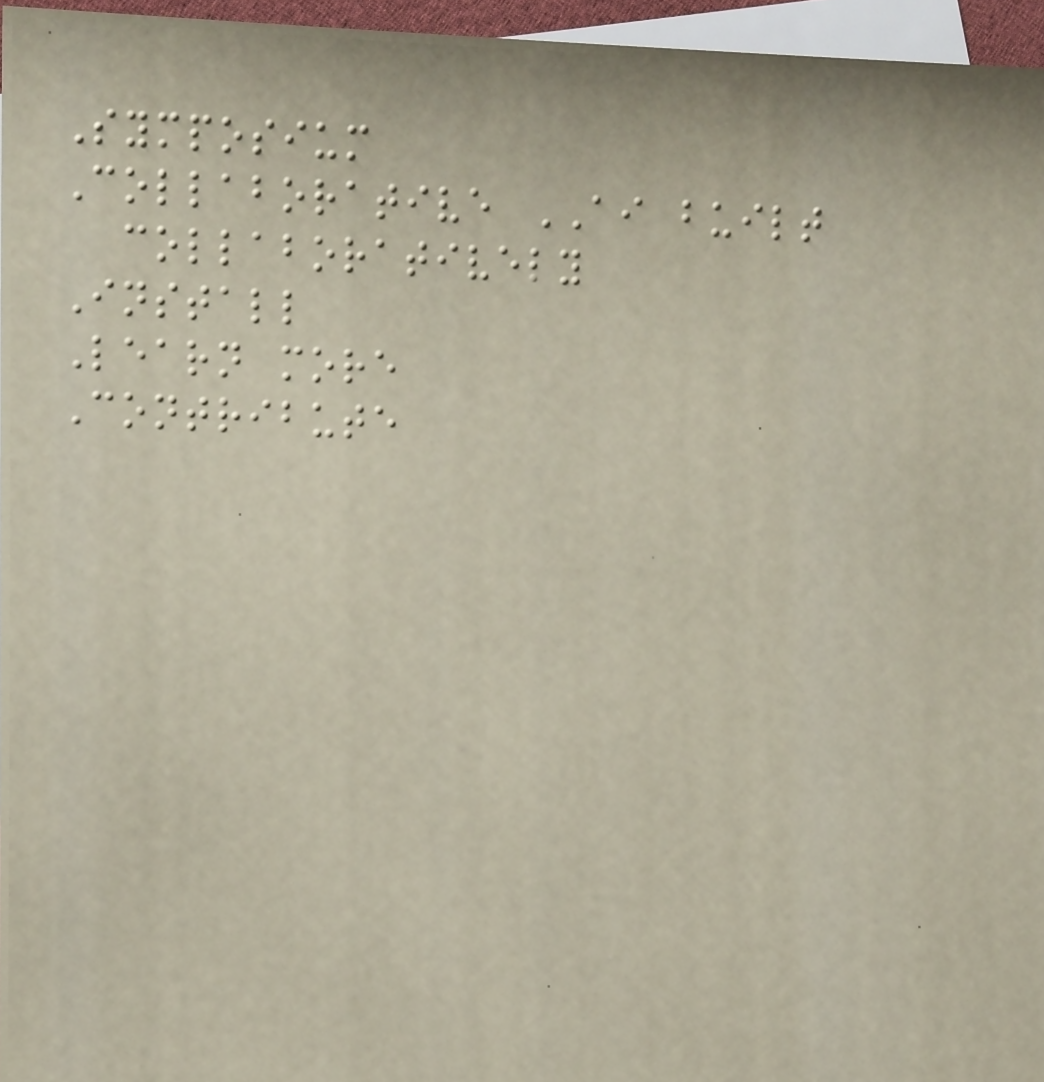Symposium
Collaborative AI built
collaboratively
Install
Learn more
Contribute
